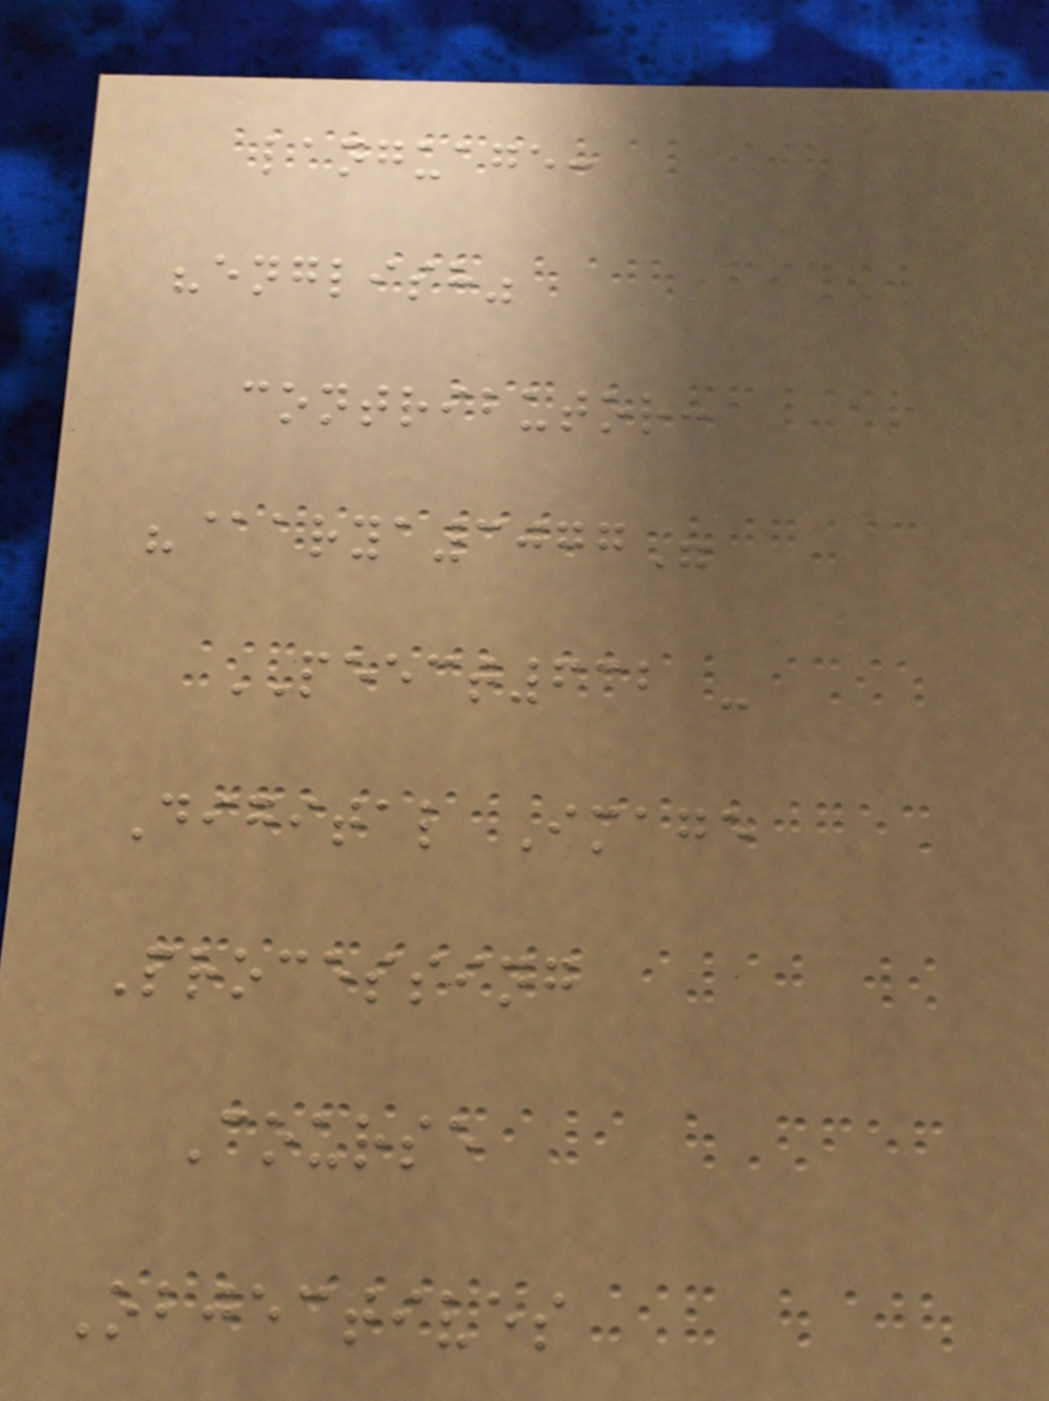language:
"english"
contributor:
"@arya3077"
PEECT632 -
Digital Image
Processing
Course
Objectives
